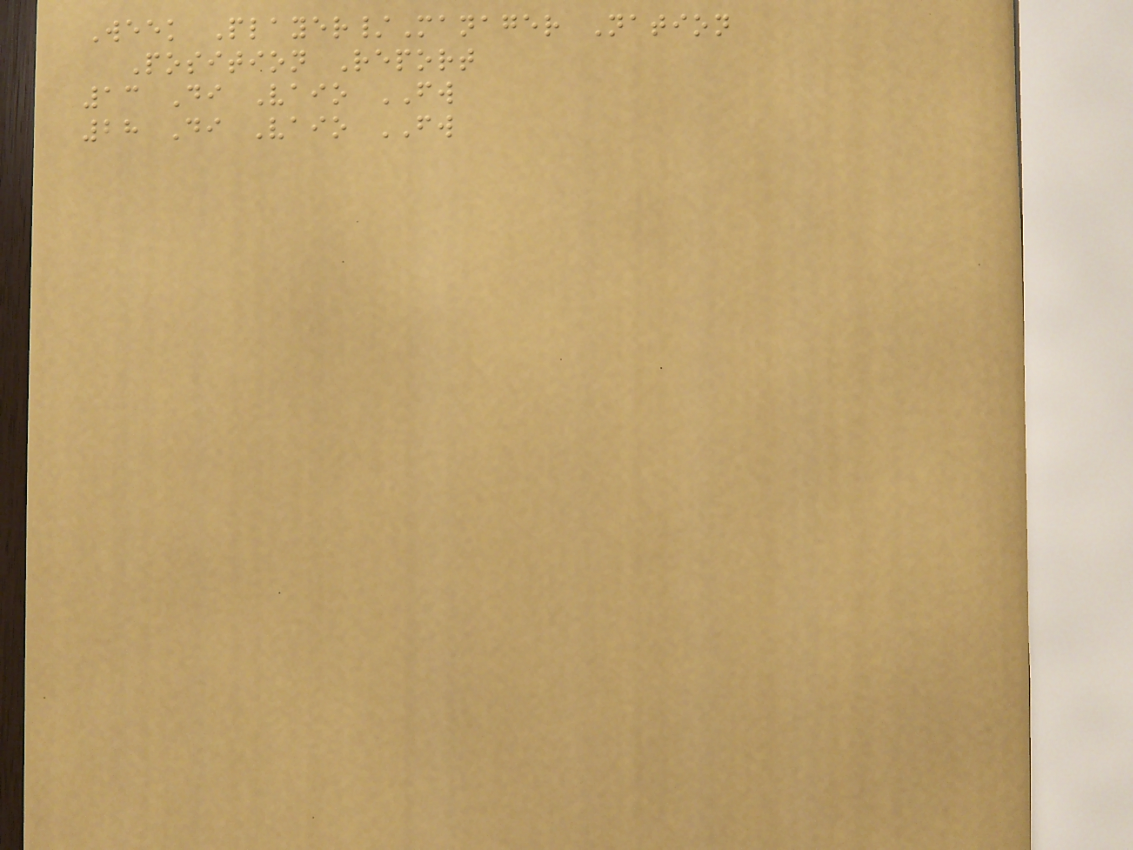Week Player/Manager Nation
Position Report
13 Di Vaio FW
28 Di Vaio FW
